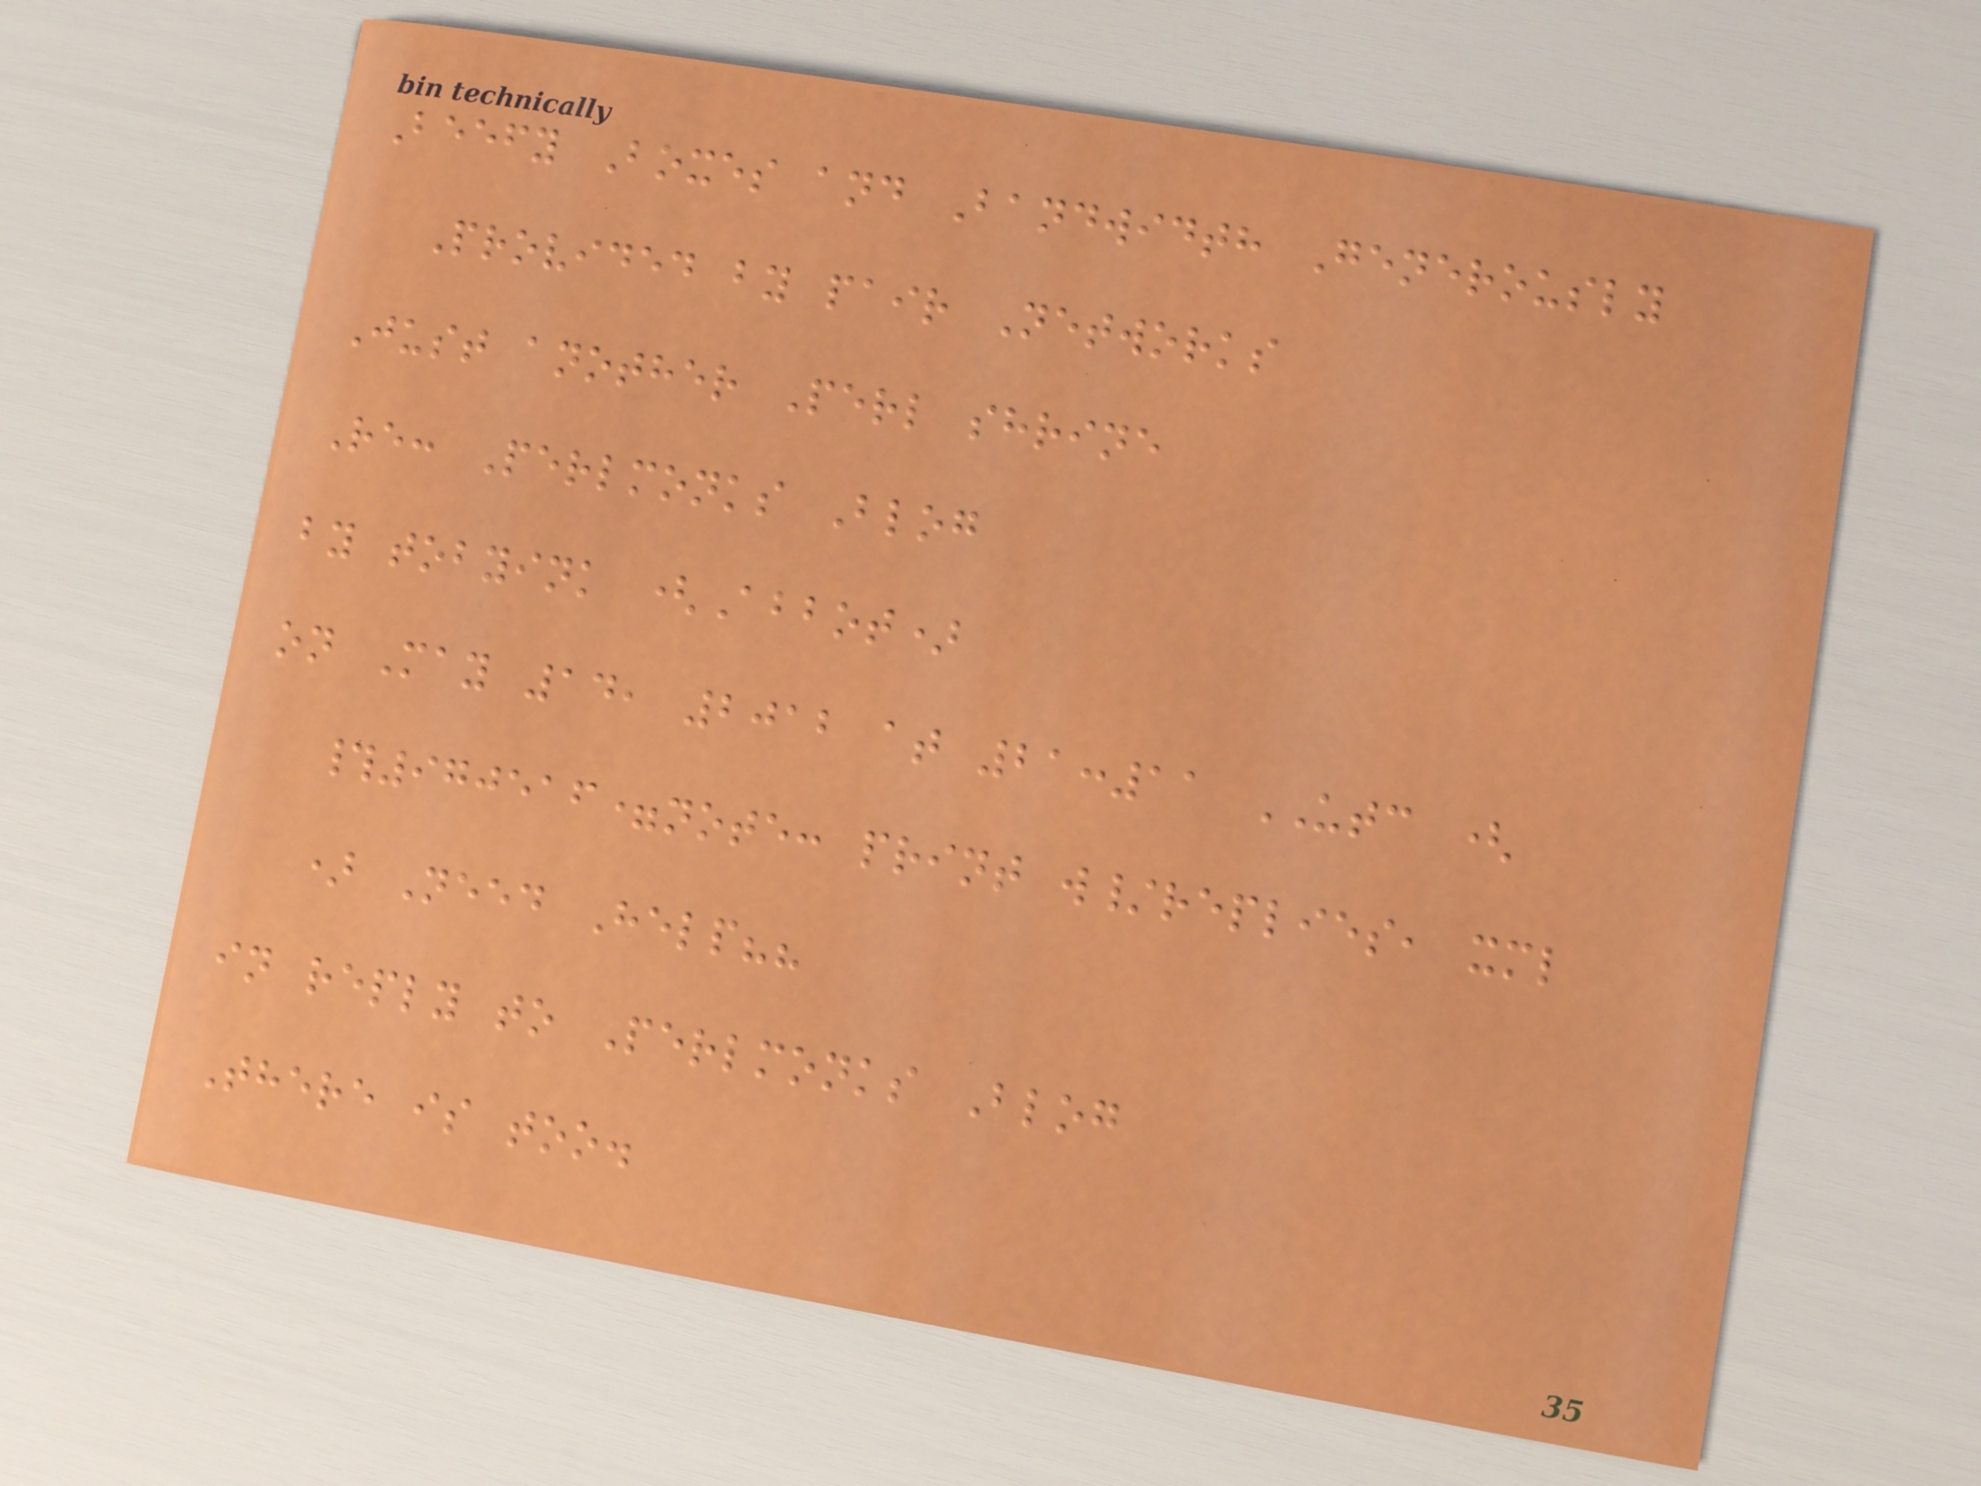Beefy Boxes and Bandwidth Generously
Provided by pair Networks
Just another Perl shrine
Re: Perlmonks Blog
by tobyink (Abbot)
on May 14, 2012 at 21:11 UTC (
#970516=note: print w/replies, xml
) Need Help??
in reply to Perlmonks Blog
There is too.
